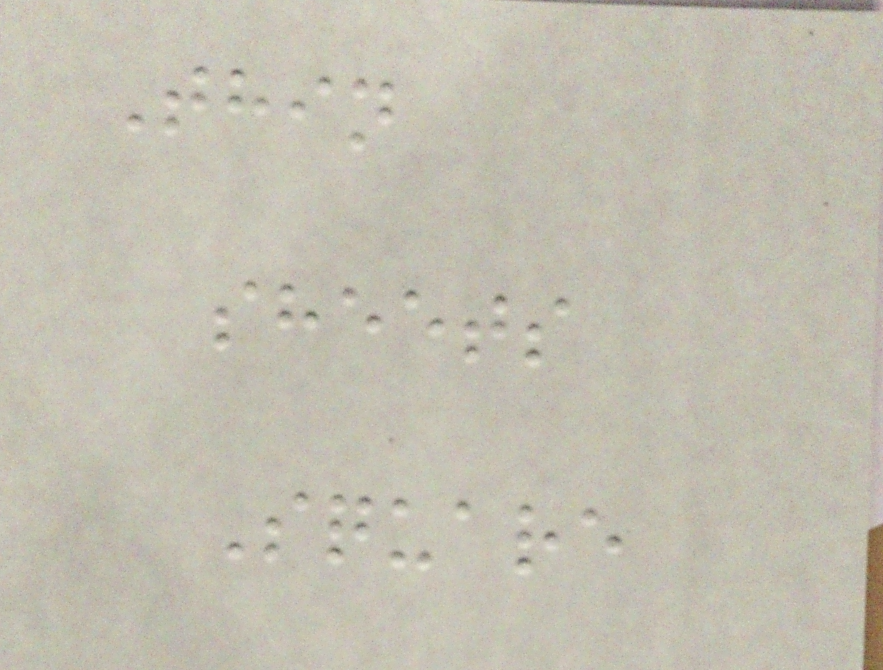Thin
sheets
Square
